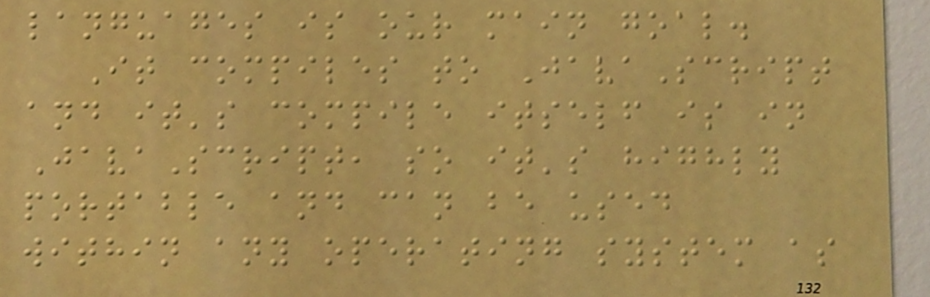languages is our main goal.
It compiles to JavaScript
and it's compile itself is in
JavaScript, so it's highly
portable and can be used
within any operating system as
